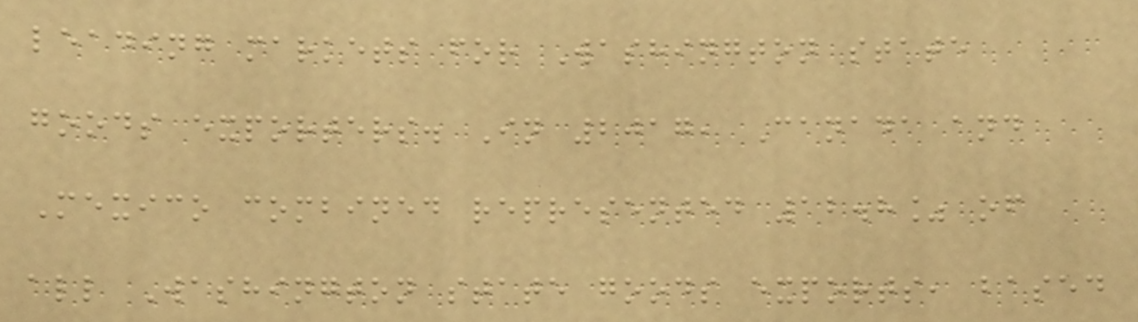leading markets for Washington state
goods exporters. In 2017, Canada and
Mexico combined represented 12.8% of
all Washington state goods exports, based
